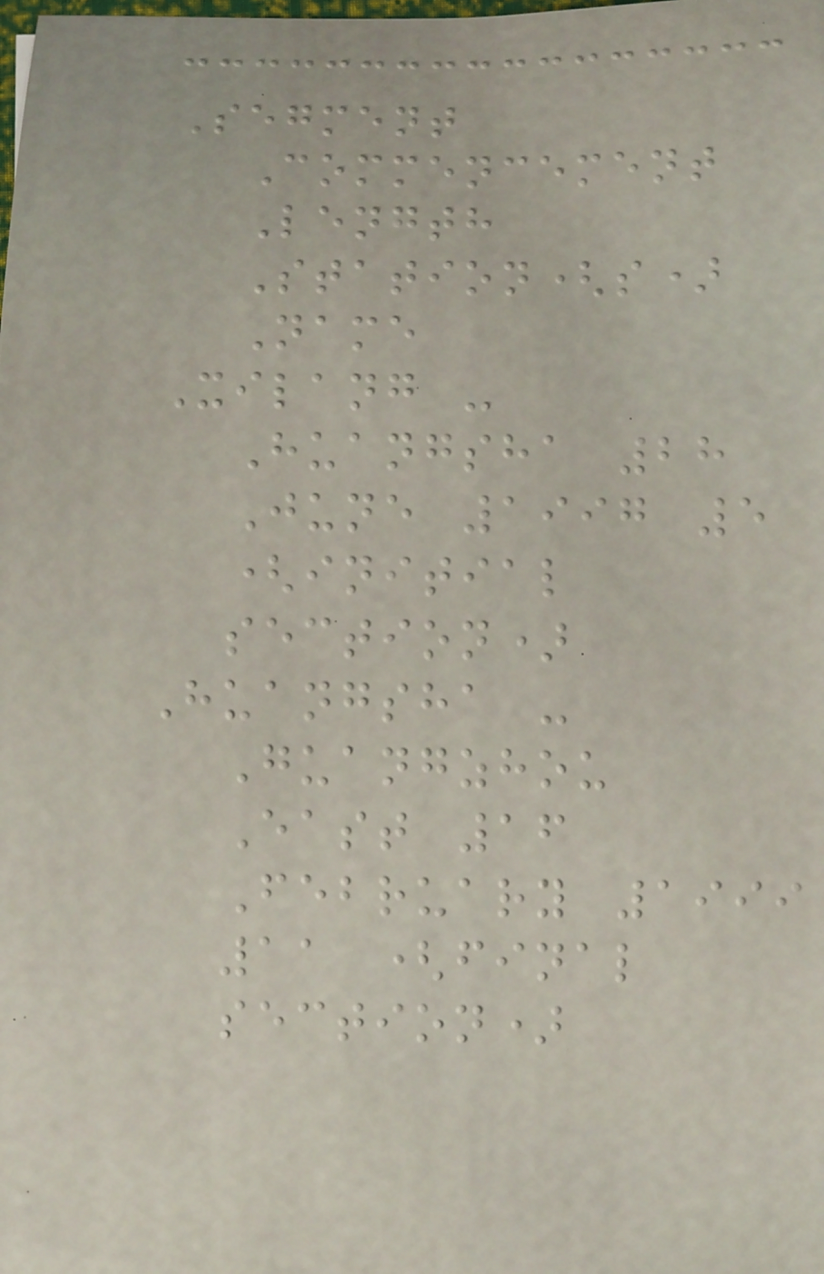Segment
Commencement
Length
Station(s)
Name
Xilang -
Huangsha 28
June 1997 5
(initial
section)
Huangsha -
Guangzhou
East 16
February 1999
11 (final
section)
